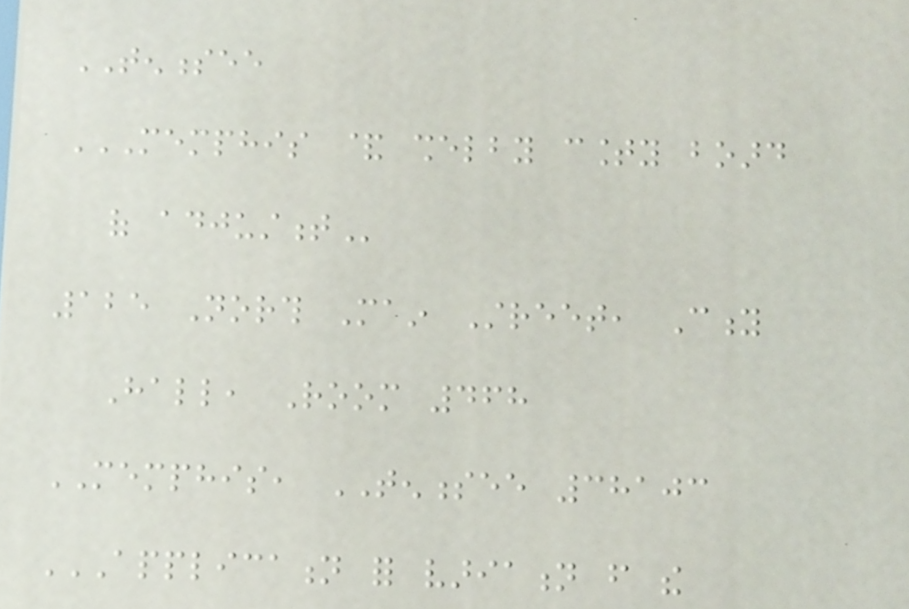TENNESSEE
MEMPHIS & SHELBY COUNTY BOARD
OF ADJUSTMENT
125 North Main Street, City
Hall, Room 468
MEMPHIS, TENNESSEE 38103
APPLICATION FOR VARIATION FROM THE
